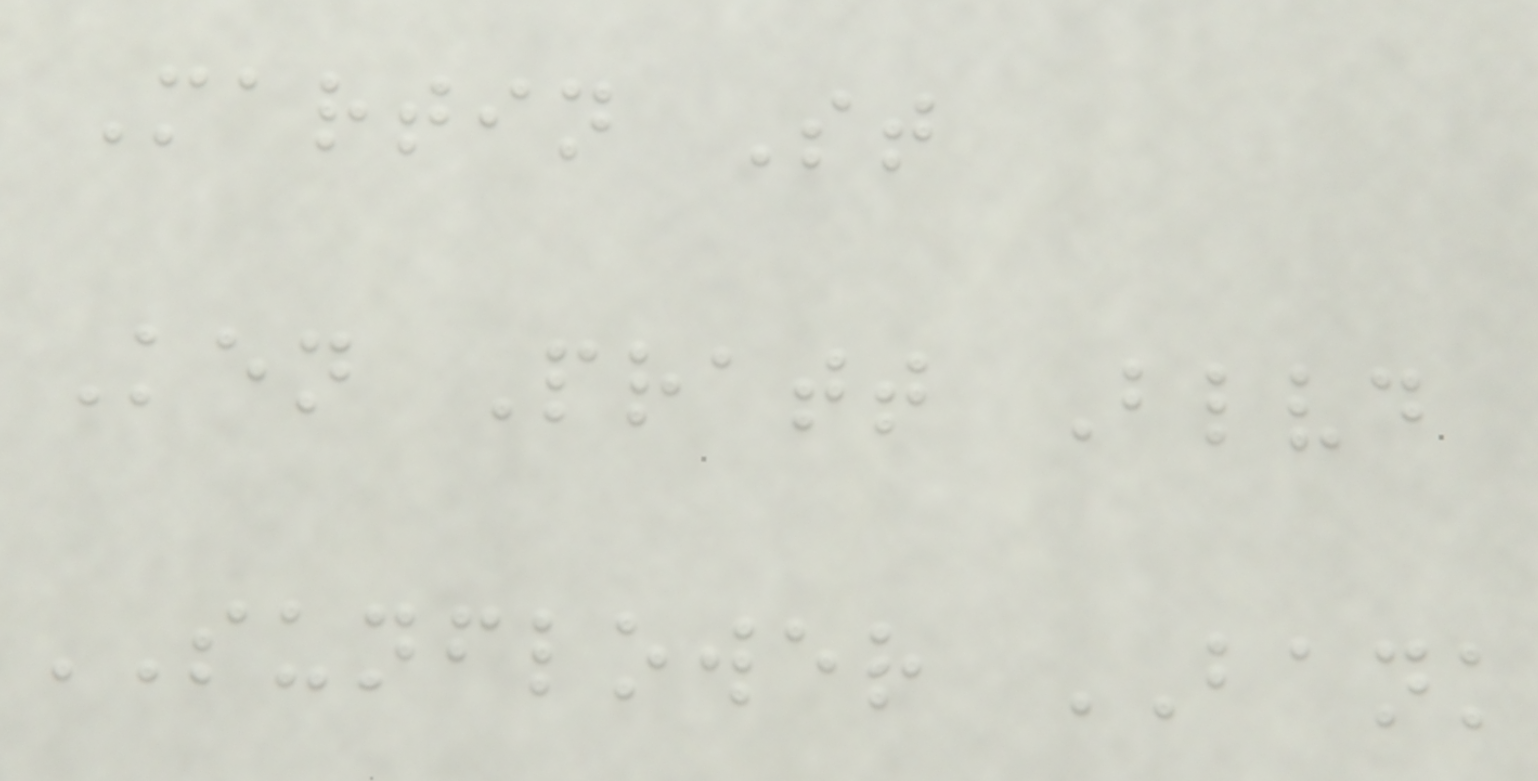Martin St
Ken Pratt Blvd
SUNFLOWER BANK
